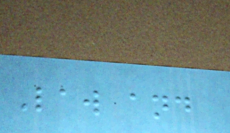Law and
